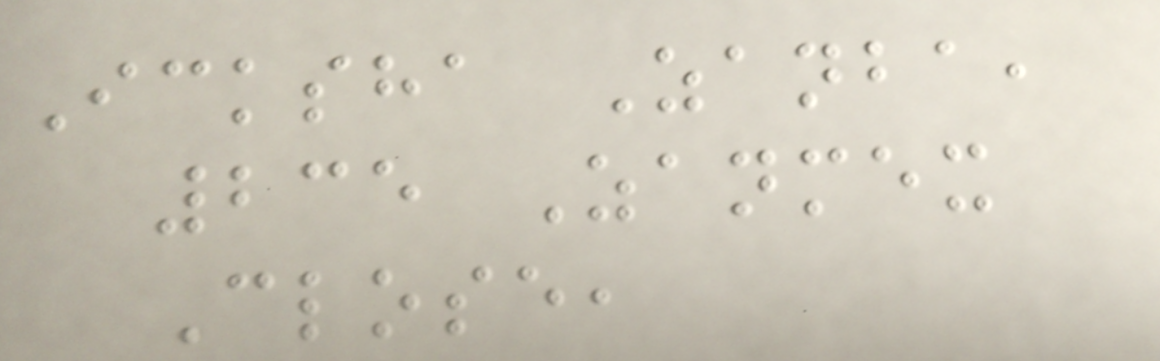Icksha Zanba,
235 Zanmex
Close,
